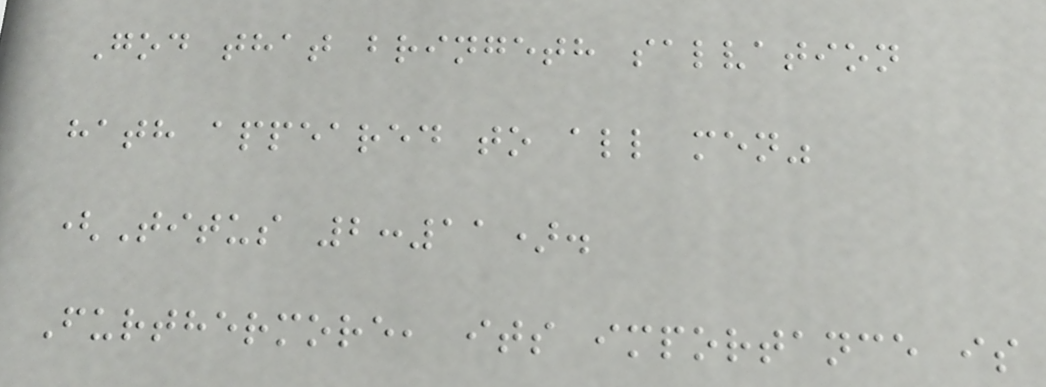God that bringeth salvation
hath appeared to all men"
(Titus 2:11).
Furthermore, its importance is
